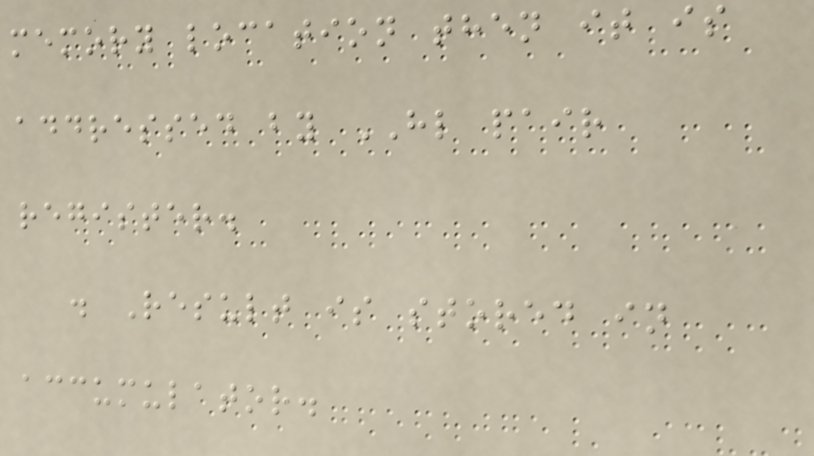memory location then it is
addressed by HL pair
register.
. Result is stored in
accumulator.
